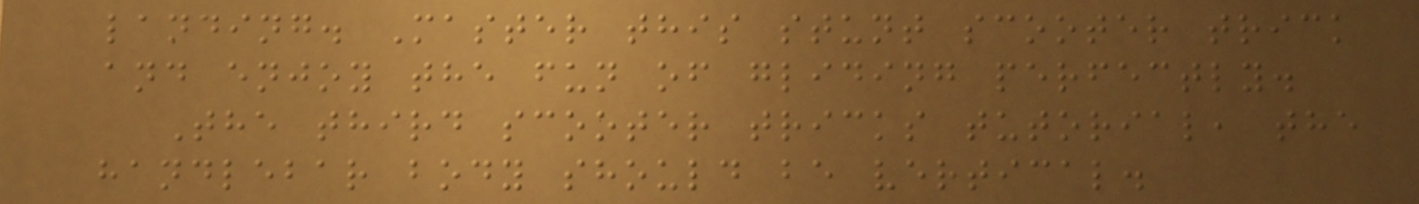landing. Master this stunt scooter trick
and enjoy the fun of gliding perfectly.
The third scooter tricks tutorial, the
handlebar body should be vertical.
